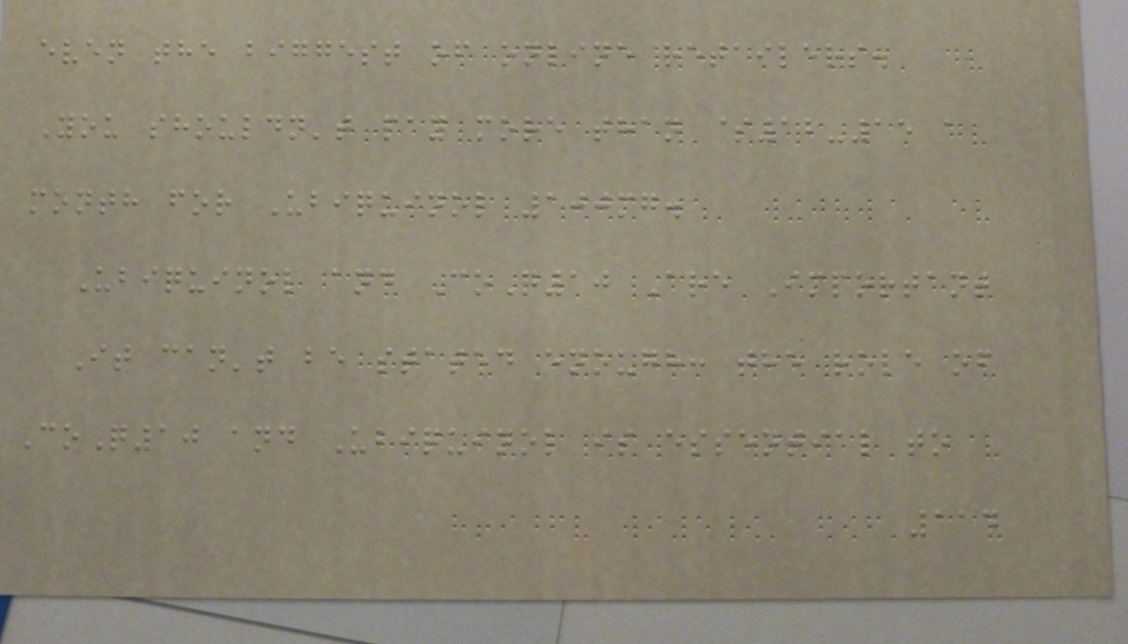even the biggest of online retailers.
You shouldn't pay more than $12-15 a
month for Ubiquinol 100mg.
Ubiquinol and CoQ10 Are Important
It can't be stated enough: the role of
CoQ10 and Ubiquinol is essential to
114
